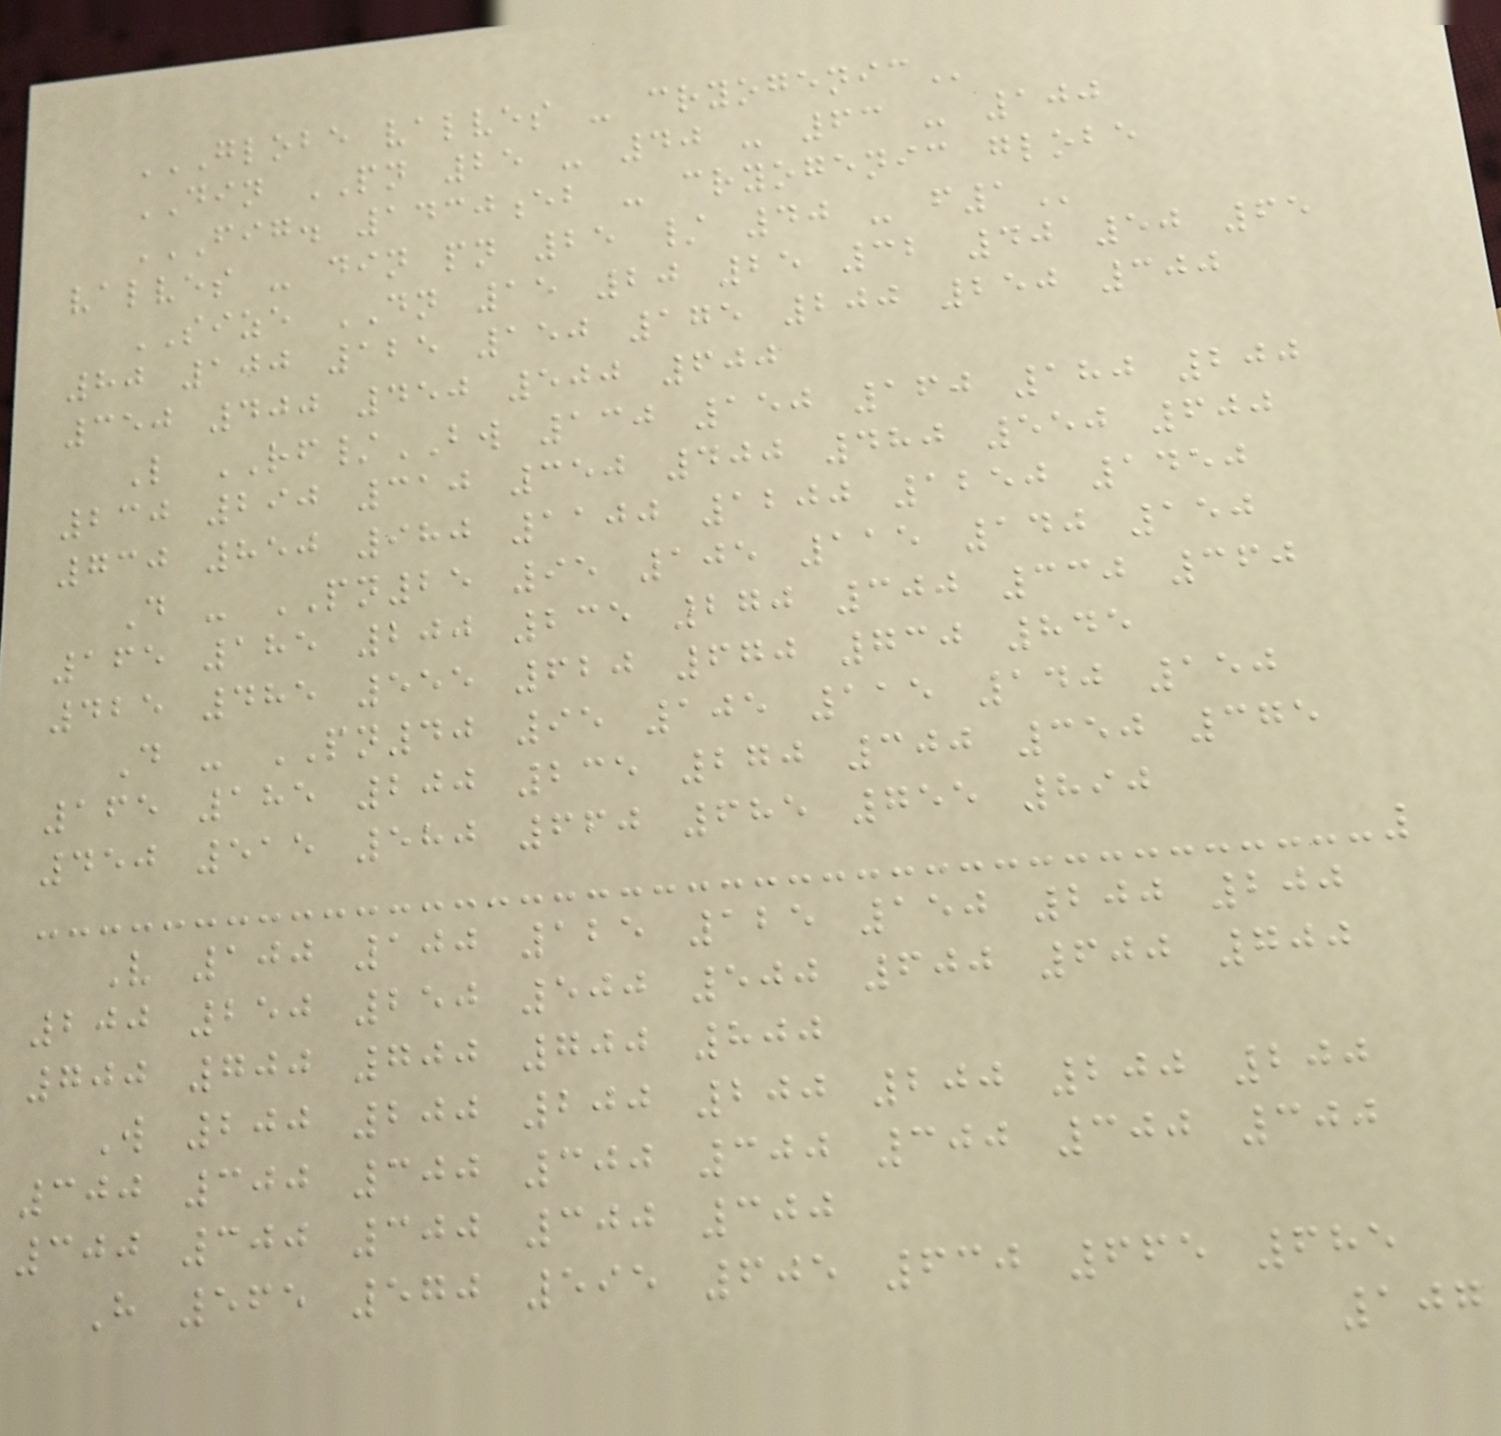GLOBE VALVES - CRYOGENIC
DIN PN 25 - 40 - 63 - 100
FIG. 1430EB - CRYOGENIC GLOBE
VALVES - DIN PN 25 / 40 - F1
SIZE DN 15 20 25 32 40 50 65
80 100 125 150 175 200 250 300
350 400 450 500 600
L RF/BW 130 150 160 180 200
230 290 310 350 400 480 550 600
730 850 980 1100 1200 1250 1450
D - PN25 95 105 115 140 150
165 185 200 235 270 300 330 360
425 485 555 620 670 730 845
D - PN40 95 105 115 140 150
165 185 200 235 270 300 350 375
450 515 580 660 685 755 890
V 100 100 125 125 150 200 200
200 250 250 500 500 600 600 700
700 700 700 700 800
W 200 200 200 200 200 200 200
300 300 300 300 300 300 300 300
300 300 300 300 300
H 565 570 595 605 630 665 685
107
